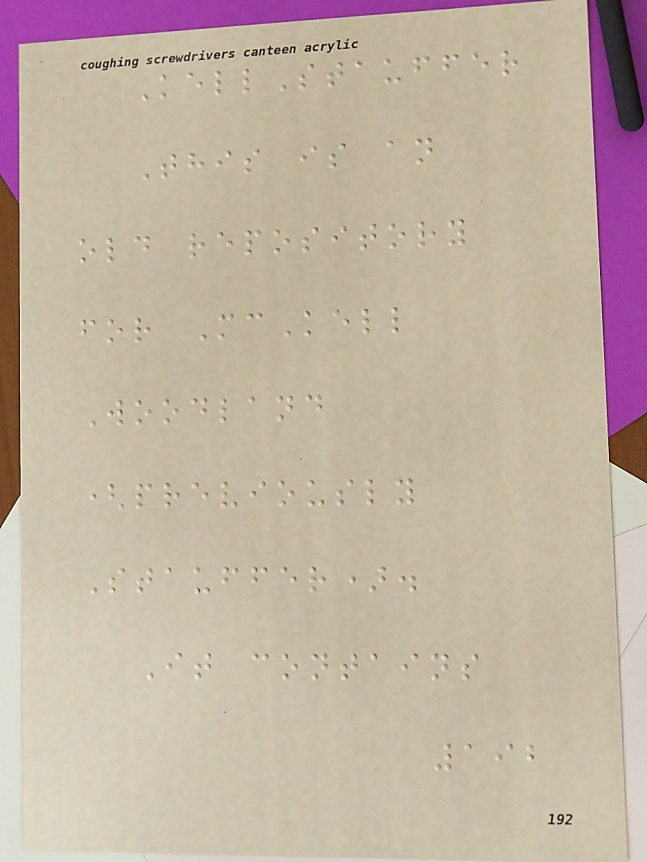KellStauffer
This is an
old repository
for McKell
Woodland
(previously
Stauffer).
It contains
192
